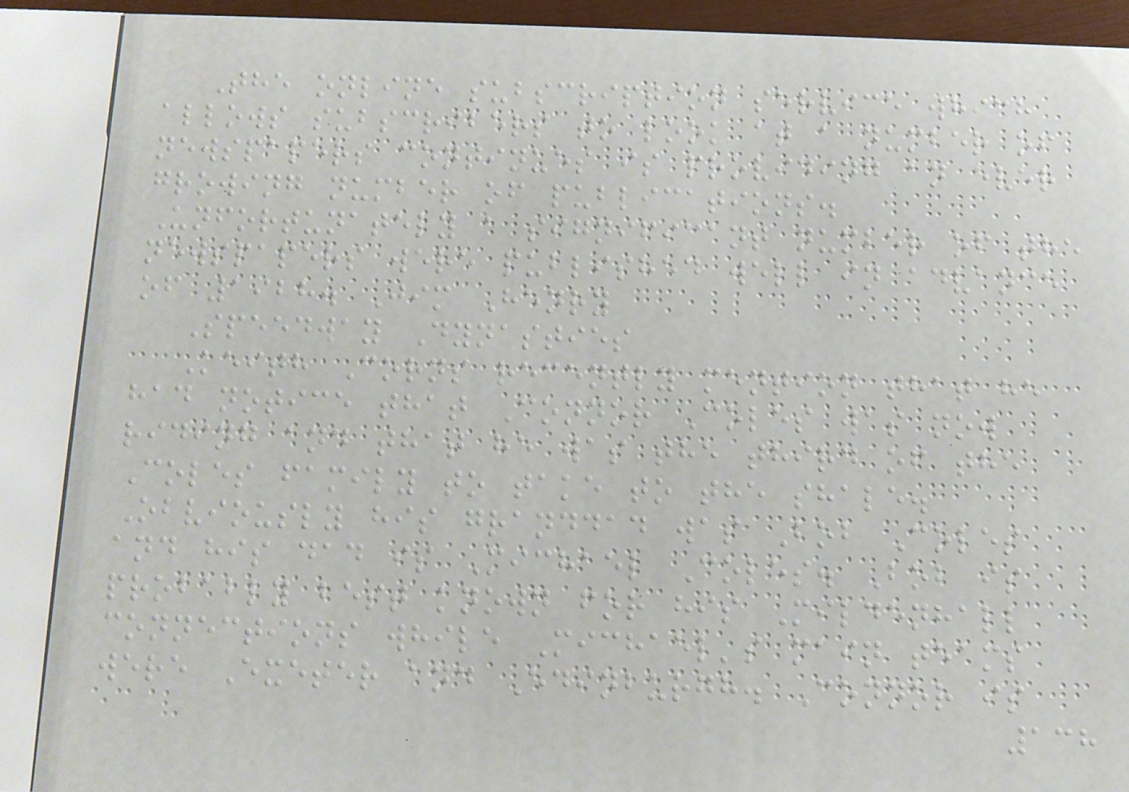The online subscription service which
allows subscribers to look at a number of
newspapers continues is providing an ever
growing number of publications.
Unfortunately a significant number of the
newspapers were published well in advance
of 1928. Jim Henry
Speedway Dynasties
Keith Corns recently mention that he
had notice that Connor Coles was now
riding and that he was the third of the
Coles family to take to the shale.
Obviously his granddad was Bob Coles
and his dad is Michael Coles. Bob is
probably best known for his Mildenhall
connections while Michael's main teams
were Exeter and Edinburgh. Connor is
138
